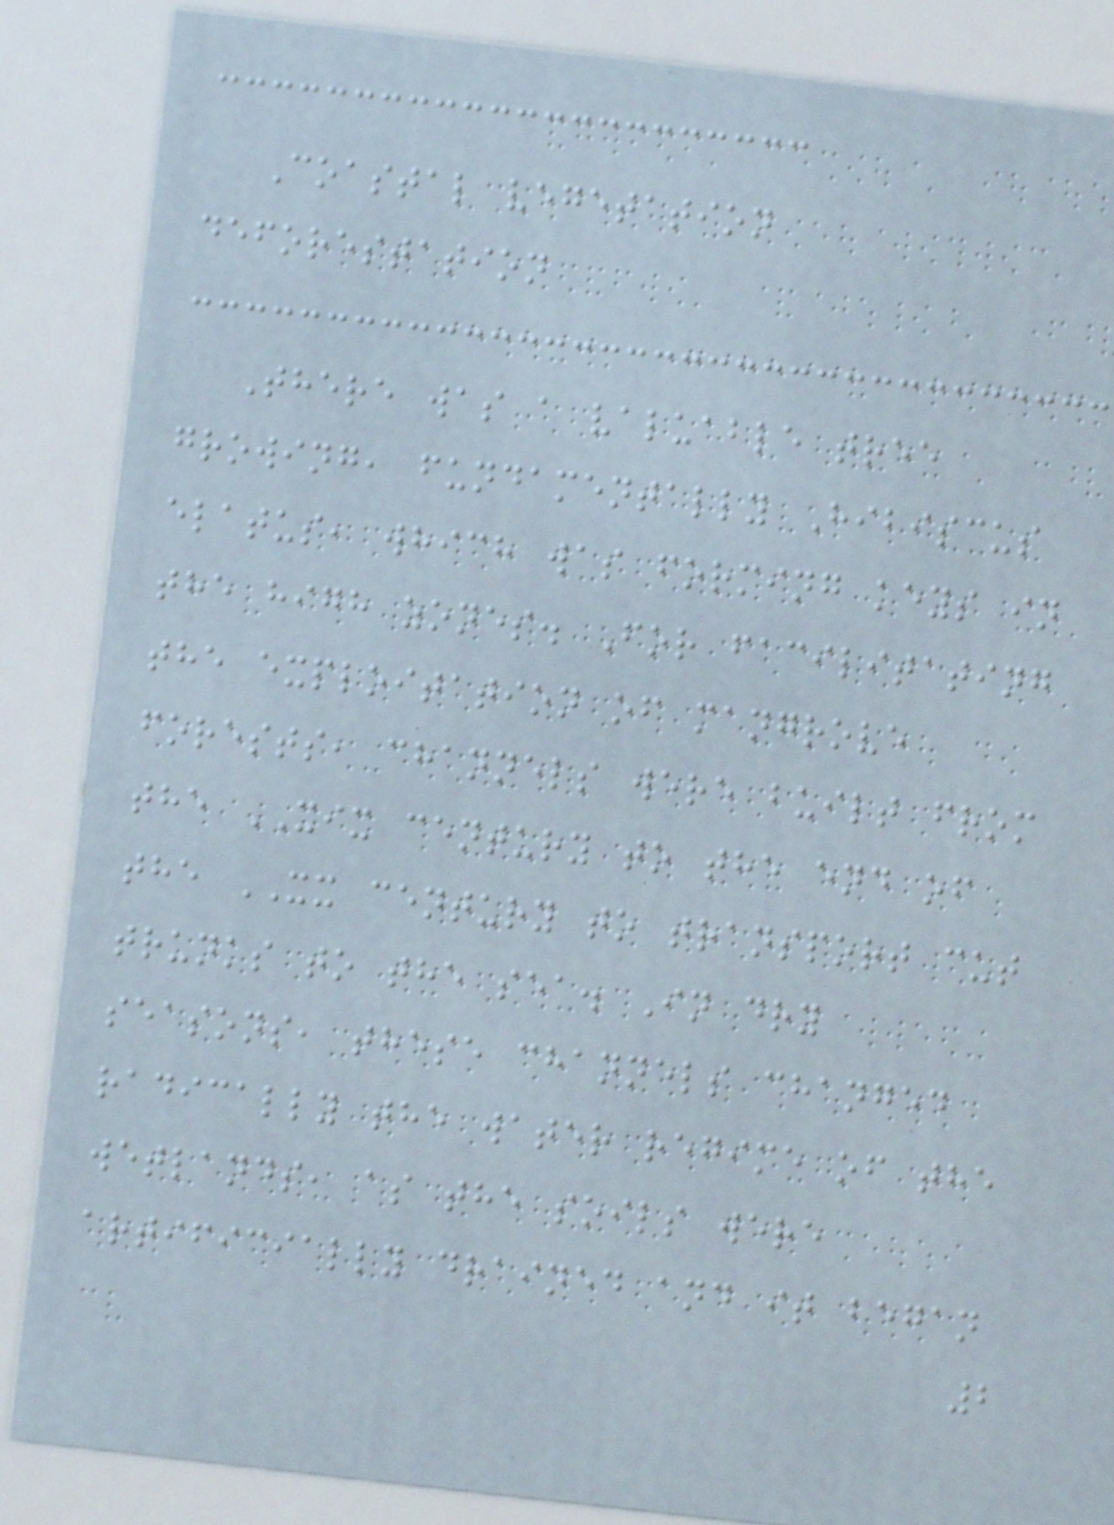Coastal vegetation
deforestation
There was a valuable tree
growing, fundamentally Hibiscus
elatus, which was forming keys in
the high zones. For facilitating
the exploitation of mangrove
forests, channels were built from
the XIX century to the end of
the XX century to transport cut
trunks to the sea. In dry
seasons, these channels changed
radically the water regime of the
wetlands, as the soils were
artificially drained and it began
2
